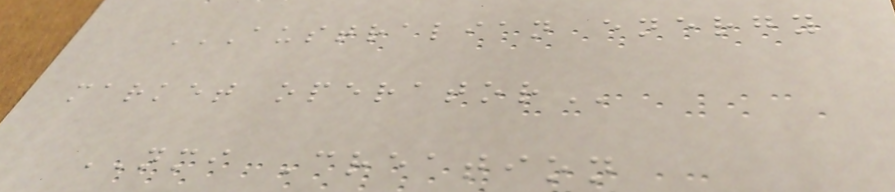AUSTRALIAN ENERGY
MARKET OPERATOR
NMI Creation
